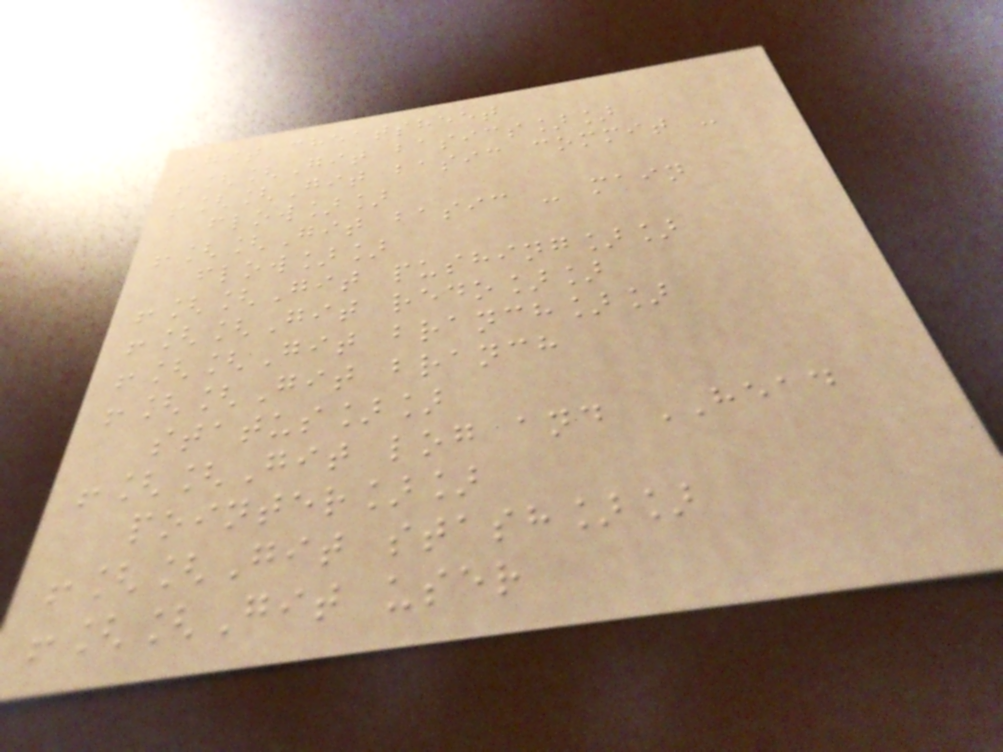Git cheatsheet
![[Git basics]]
![[Git basic commit -
flow]]
![[Git basic - main
flow]]
![[Git pushing]]
![[Git redo]]
![[Git branch]]
![[Git branch
status]]
![[Git log and HEAD
pointer]]
![[Git stash]]
![[Git user
